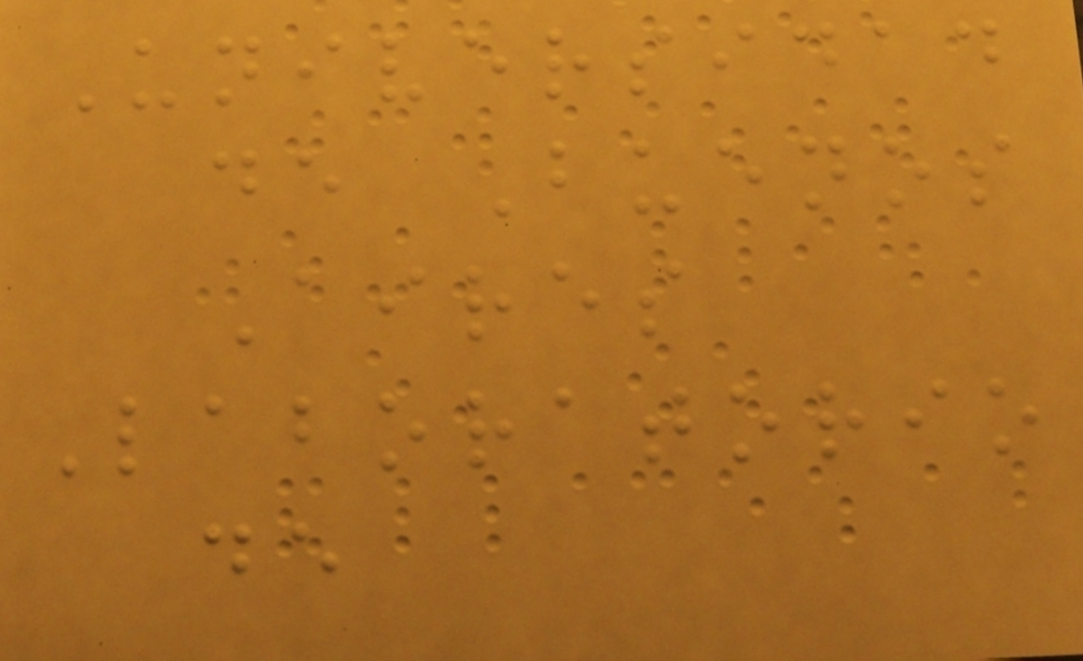Universidad
de Buenos
Aires
Laboratorio
de
